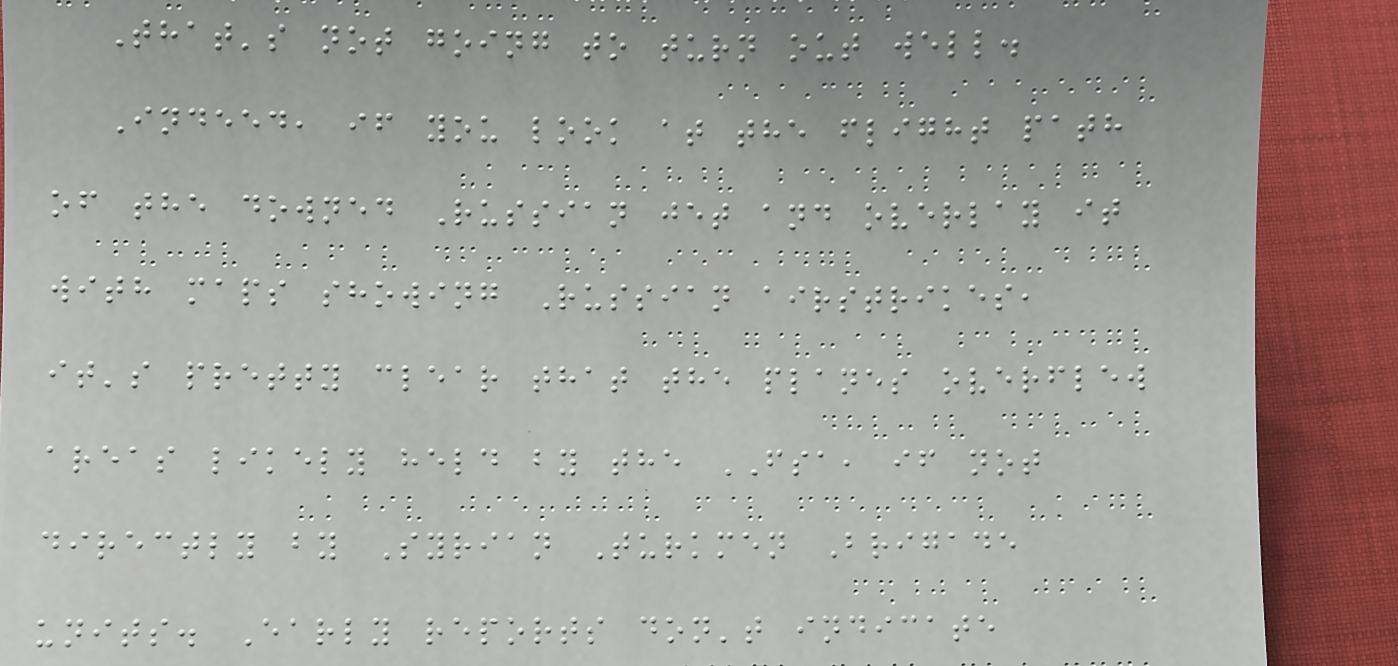That's not going to turn out well.
Indeed, if you look at the flight path
of the downed Russian jet and overlay it
with maps showing Russian airstrikes,
it's pretty clear that the planes overflew
areas likely held by the FSA, if not
directly by Syrian Turkmen Brigade
units. Early reports don't indicate
